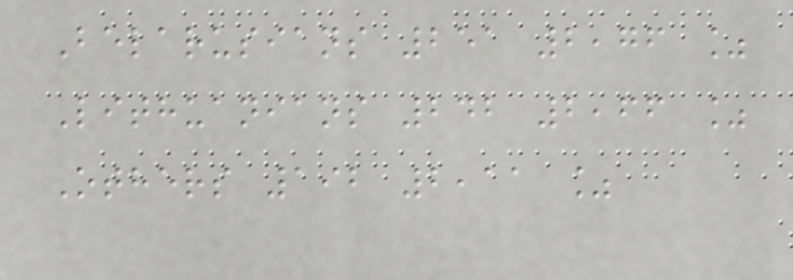Belarusians 251 2,76 %
Lithuanians 242 2,66 %
Others 192 2,11 %
